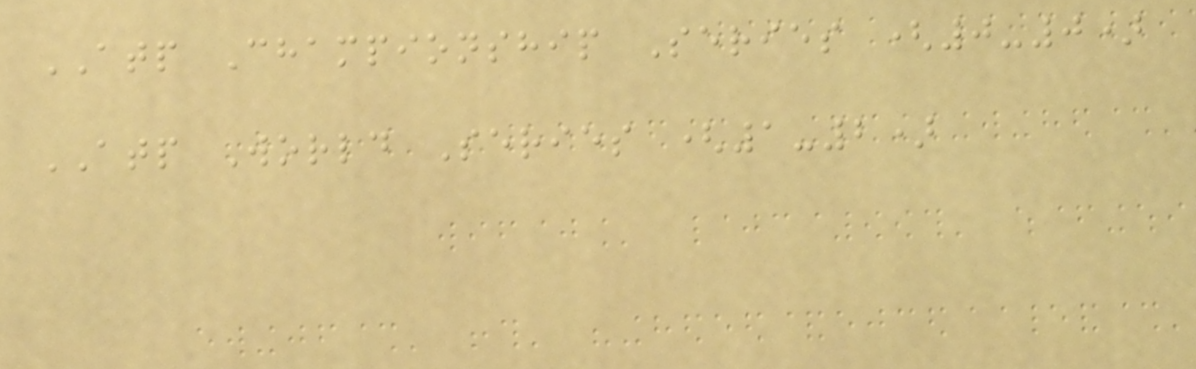ATP Championship Series (0-0)
ATP World Series (1-2)
